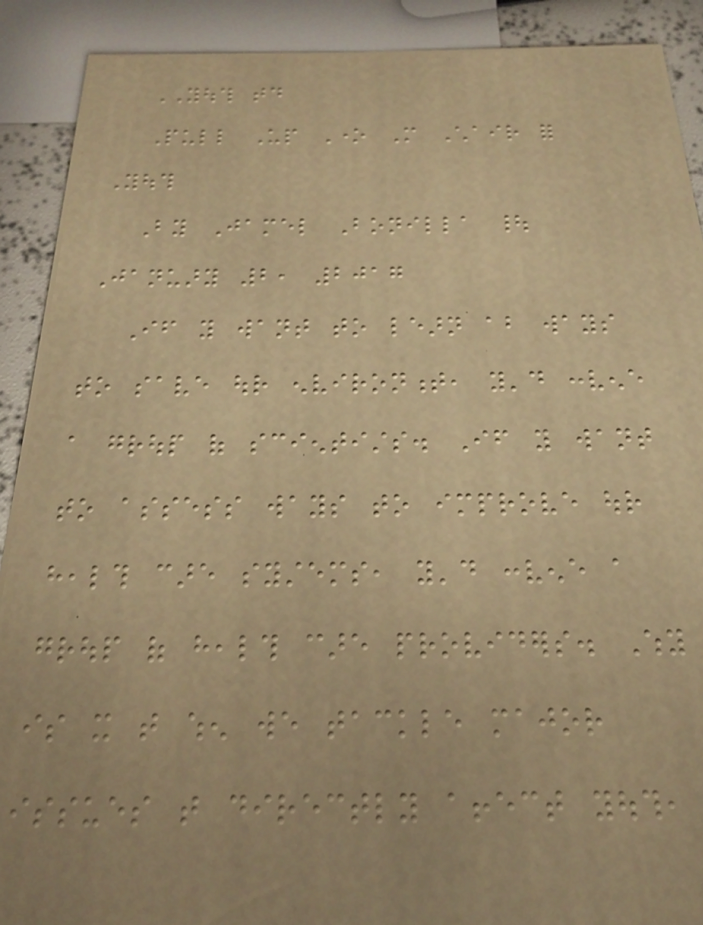YOUTH today
Pull Up One More Chair for
Youth
By Jamel Bonilla |
January 2, 2017
If you want to learn about ways
to save our environment, you'd convene
a group of scientists. If you want
to assess ways to improve our
health care systems, you'd convene a
group of health care providers. Why
is it that when we tackle major
issues that directly affect youth,
